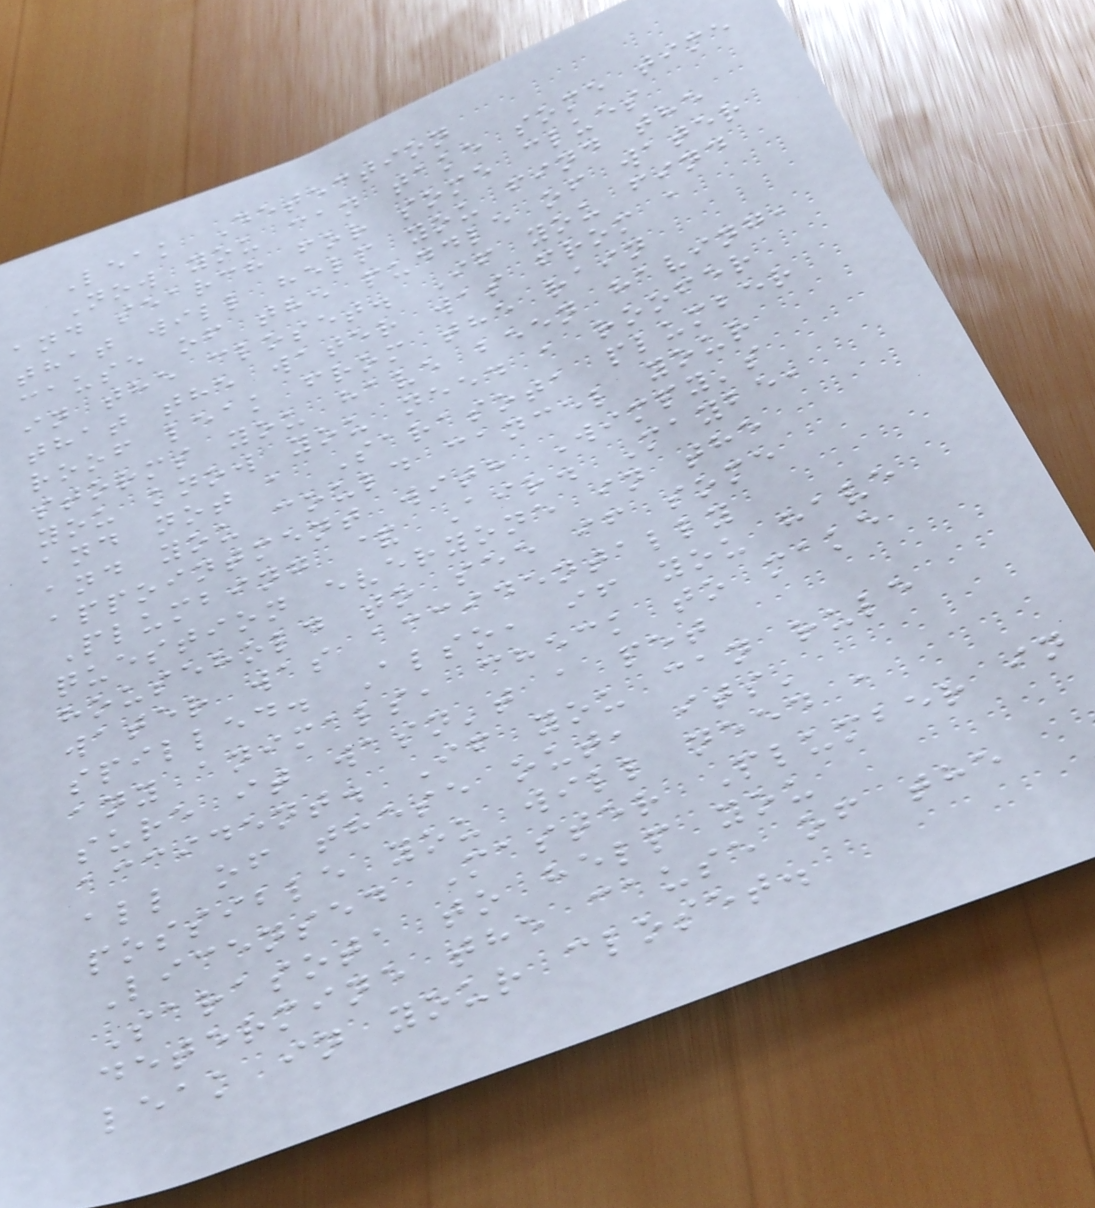Leak Detection
Now you can take some time
and search for some clues
that will help you find the
cause of the puddle of water
in the closet. If you find
that the water was from a
roof leak from the rain
storms you have been having,
you know you need a roofer
and not a Sarasota plumber
and you could cancel your
appointment with Wimpy's
Plumbing & Air. Maybe,
question everyone in the
household to see if some
water was accidentally
spilled. Also, if you have
any animals, check to make
sure it wasn't a pet
accident. If you can rule
all of these out, its'
possible you will need a
Licensed Master Plumber in
Sarasota to help you
determine the cause of the
leak in your closet.
